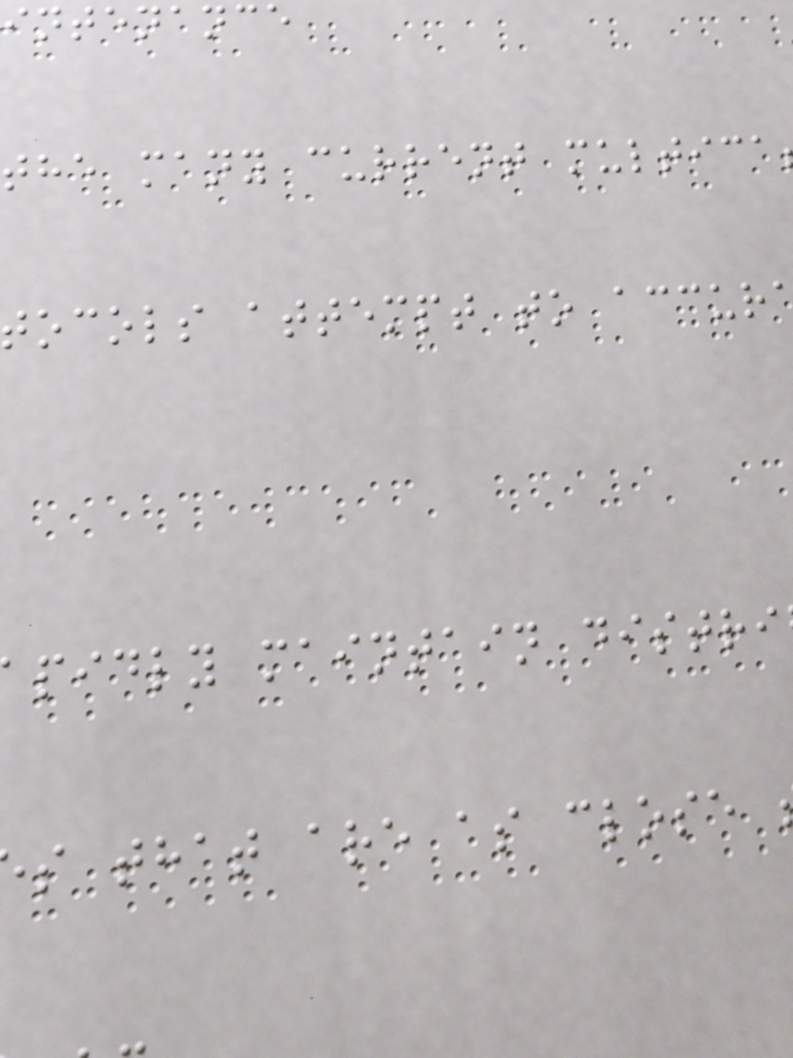intenance
the many current multica
tocols attempt to accur
pidly maintain distri
s that are as close
